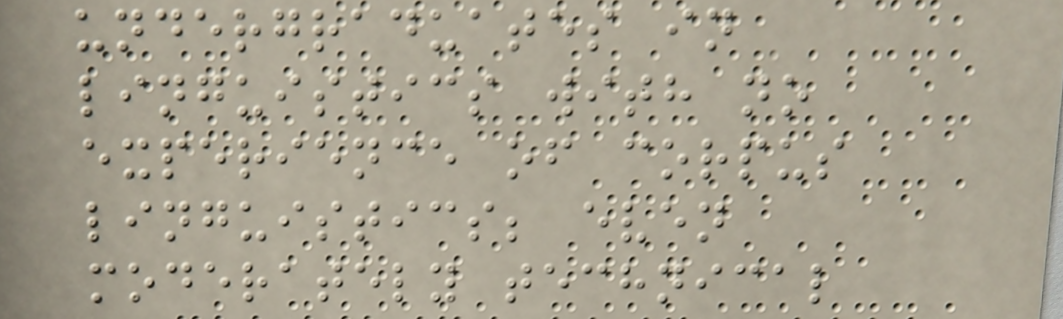undergraduates in
linguistics with no
experience of corpus
linguistics; even
moderately technical
